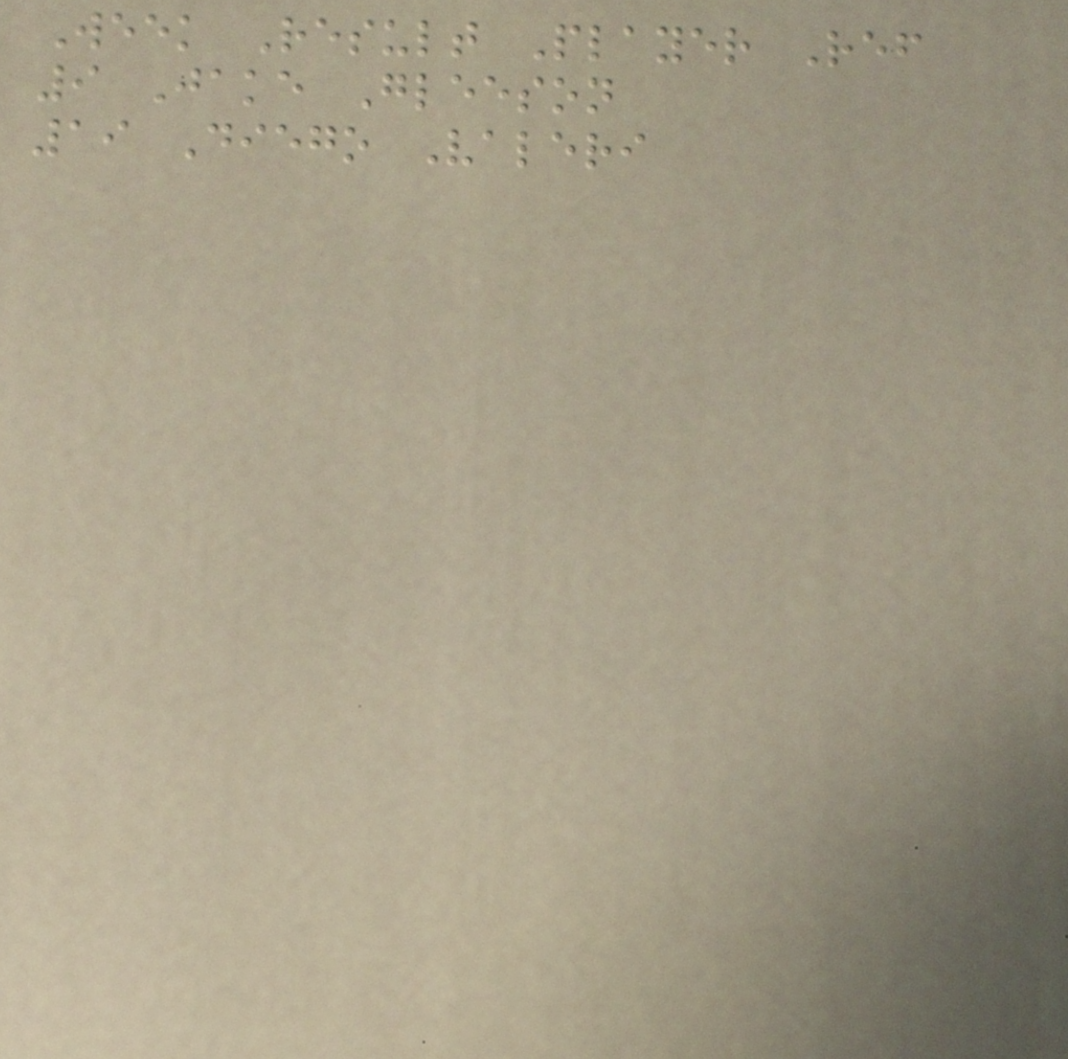Week Result Player Ref
9 Jake Gleeson
19 Diego Valeri
